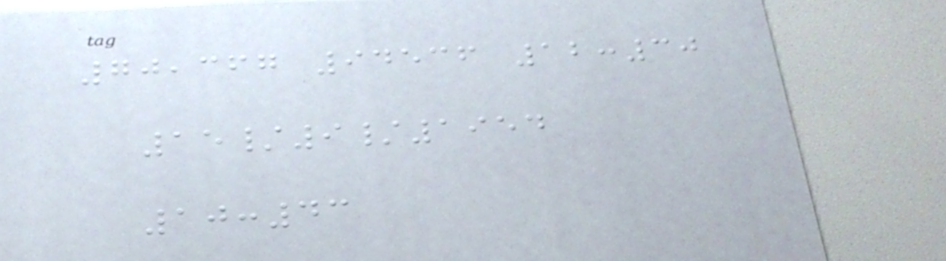70,367 94536 12:30
15/9/1954
10:43
